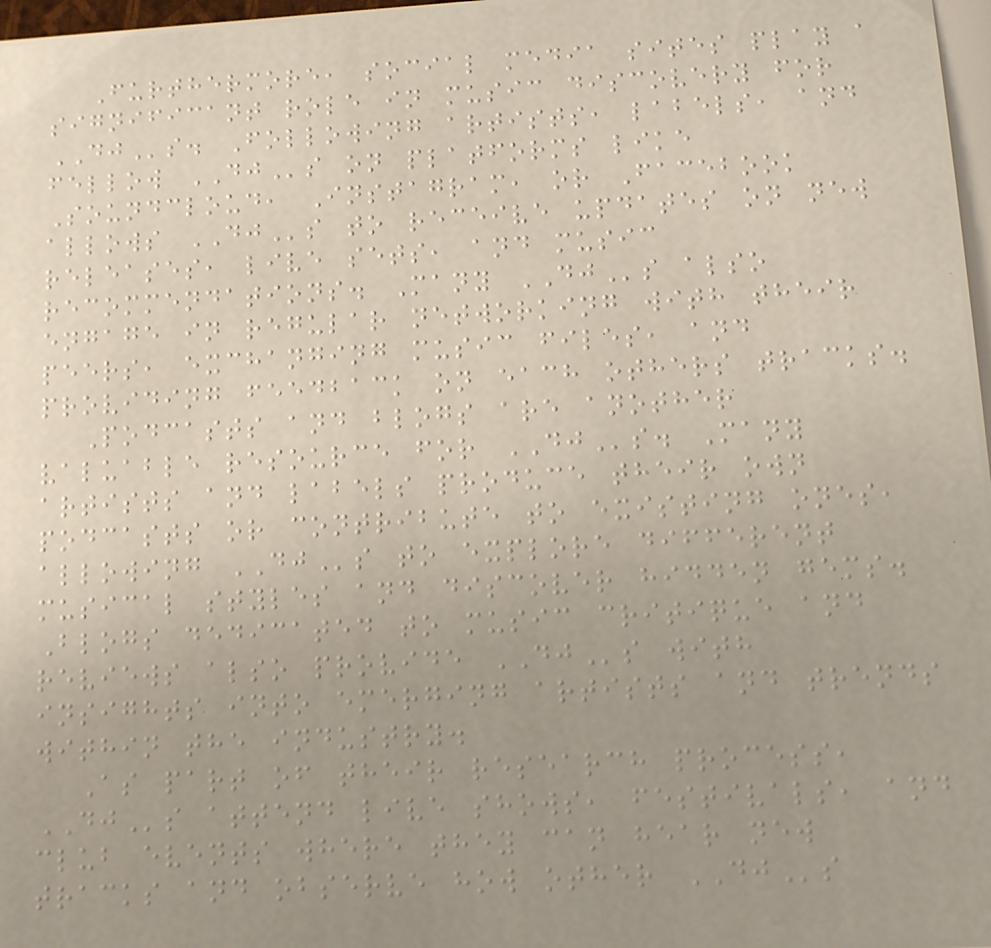Furthermore, social media sites play a
significant role in music discovery for
DJs. Following artists, labels, and
fellow DJs on platforms like
Soundcloud, Instagram, or Facebook
allows DJs to receive updates on new
releases, live sets, and music
recommendations. Many DJs also
engage in regular networking with their
peers, exchanging music files, and
providing feedback on each others tracks.
Podcasts and blogs are another
valuable resource for DJs. Many
artists and labels produce their own
podcasts or contribute to existing ones,
allowing DJs to explore different
musical styles and discover hidden gems.
Blogs dedicated to music critique and
reviews also provide DJs with
insights into emerging artists and trends
within the industry.
As part of their research process,
DJs attend live shows, festivals, and
club events where they can hear new
tracks and observe how other DJs
